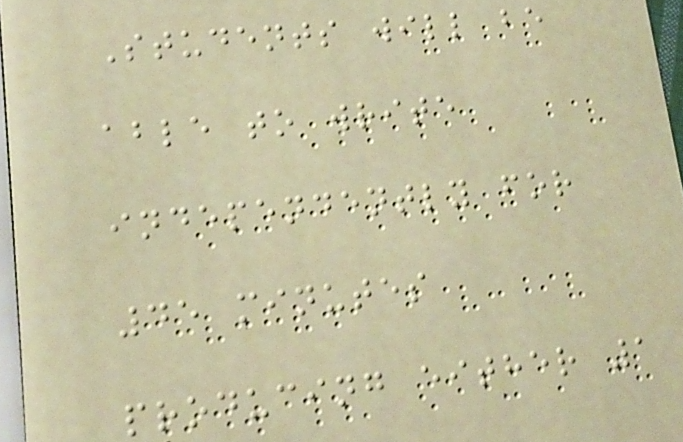Students will be
able to write
independently for
45 minutes
producing either 1
